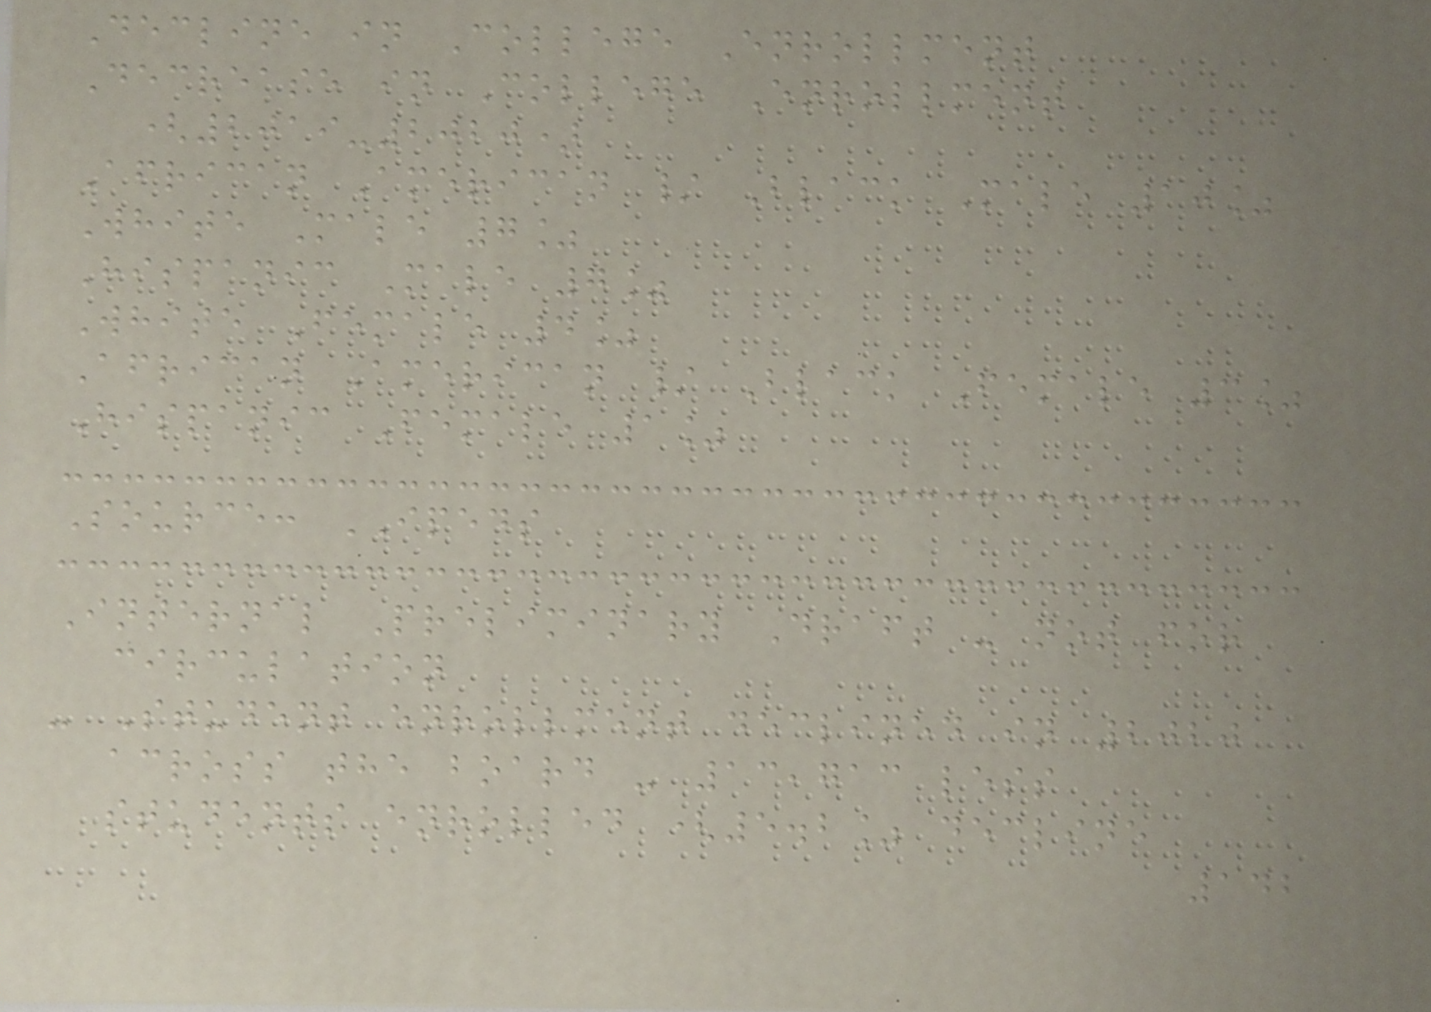Decline in College Enrollment
Decrease in College Enrollment
(2019-2020)
African American / Black Male 10%
White Male 7%
Hispanic Male 7%
White Female 4%
African American / Black Female 3%
Hispanic Female 1%
Source: IPEDS
Internal Preliminary Draft - not for
circulation
- Student enrollment declined in 2020
across the board - 13,713 less
students enrolled (5.2% decline
142
